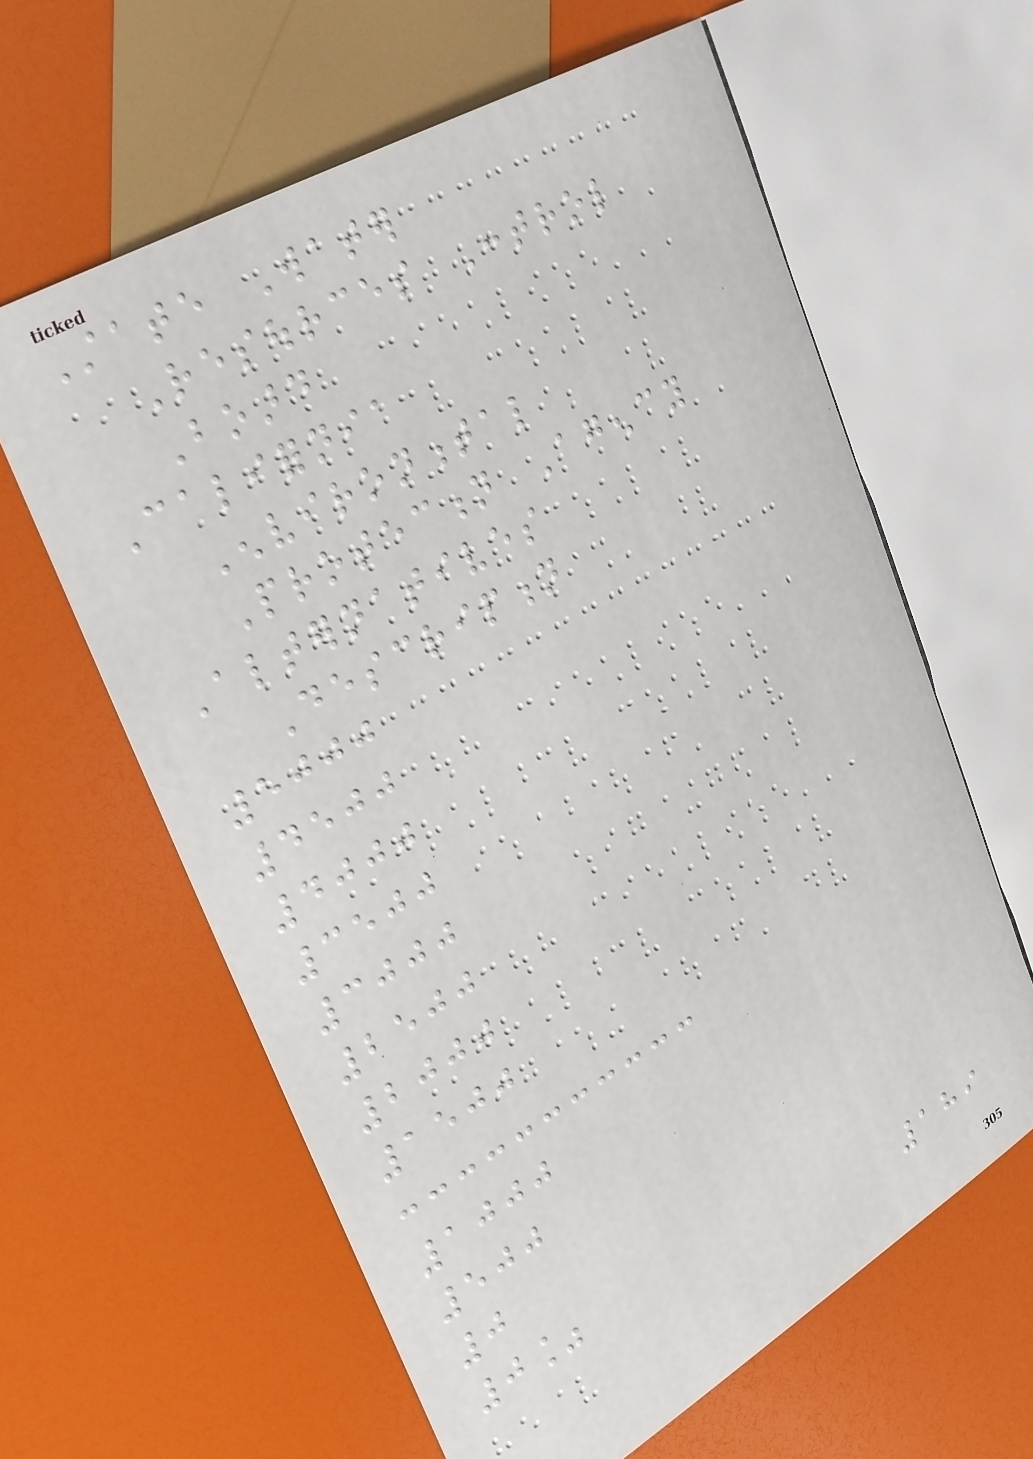State Water
Resources Control
Board
California
Environmental
Protection Agency
Alternatives
Description
5000
4500
4000
3500
3000
2500
2000
1500
1000
500
0
0%
189
